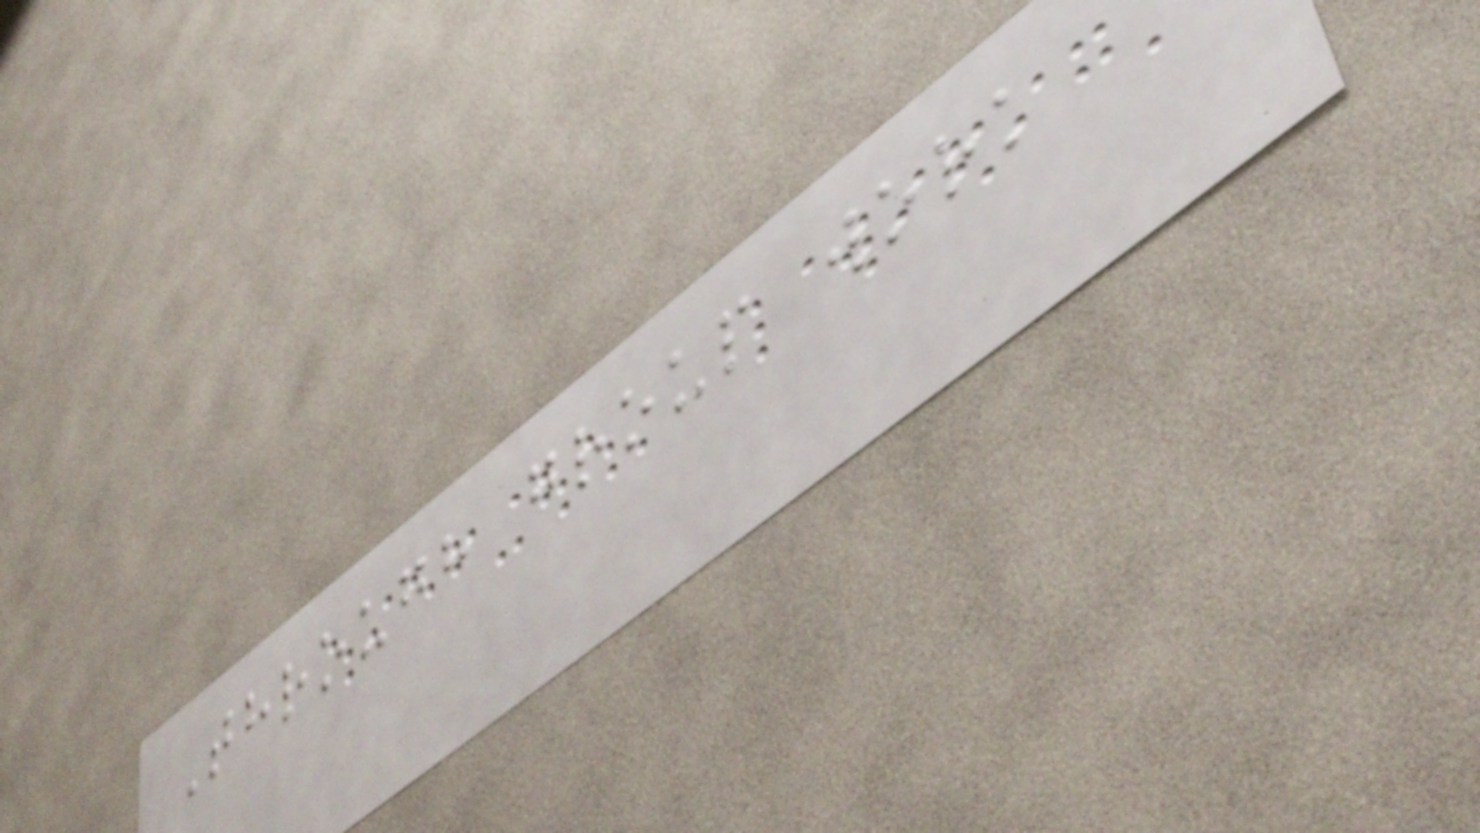Through group work
